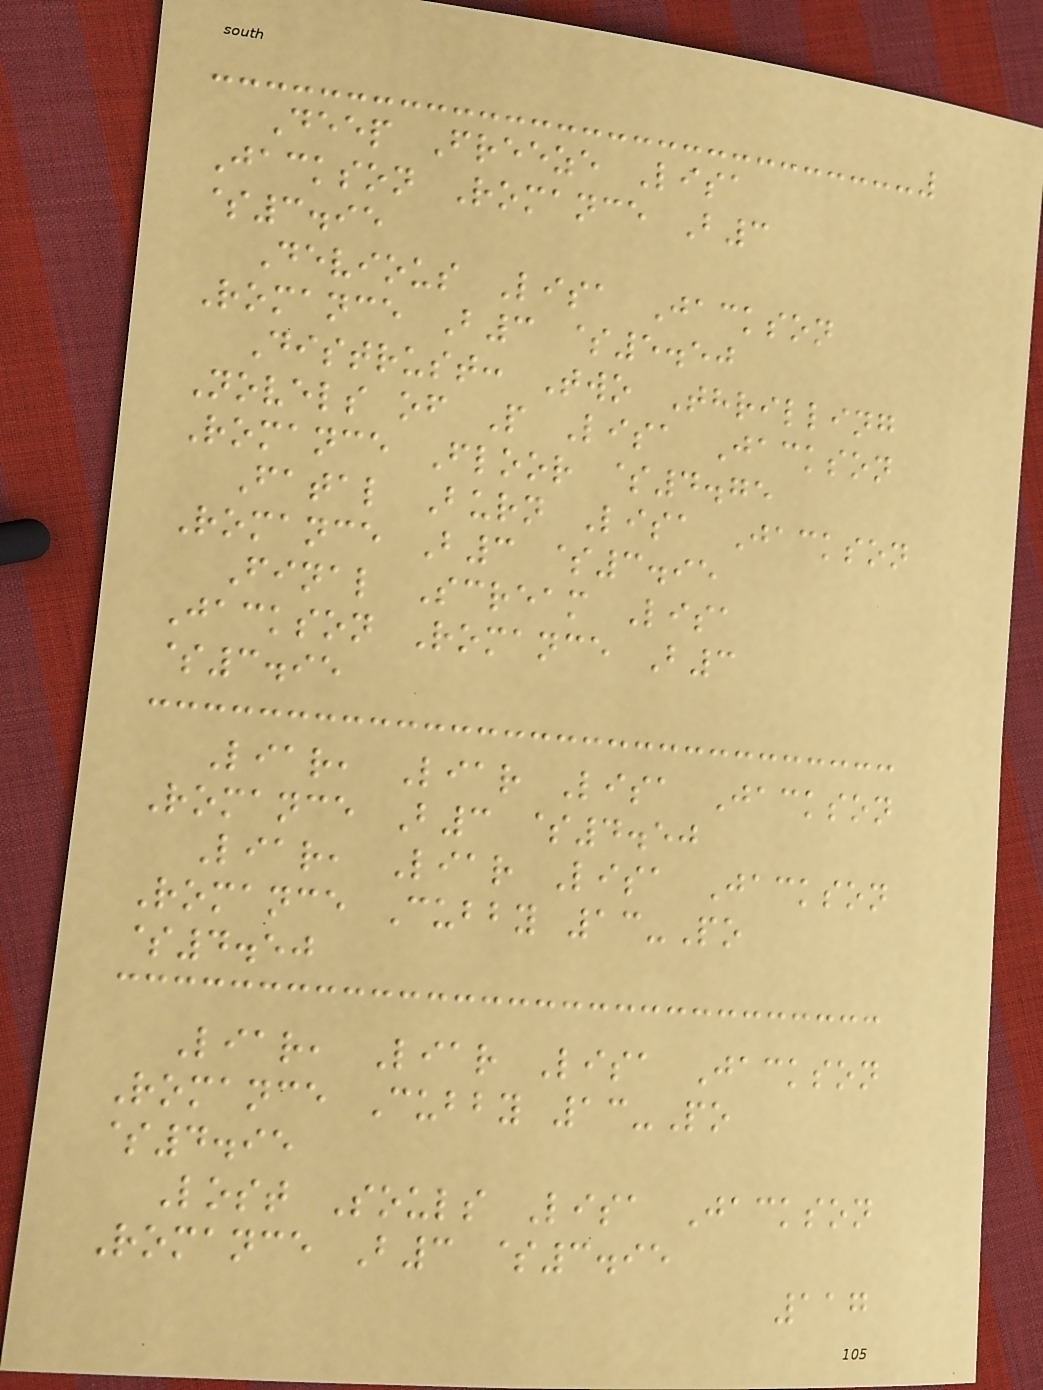Deep Freeze Lisa
Jackson Romance B3
$3.95
Devious Lisa Jackson
Romance B3 $5.50
Distrust: Two Thrilling
Novels of P Lisa Jackson
Romance Floor $4.75
Fatal Burn Lisa Jackson
Romance B3 $3.95
Final Scream Lisa
Jackson Romance B3
$3.95
Liar, Liar Lisa Jackson
Romance B3 $4.50
Liar, Liar Lisa Jackson
Romance Cubby 13-Po
$4.50
Liar, Liar Lisa Jackson
Romance Cubby 13-Po
$4.95
Lost Souls Lisa Jackson
Romance B3 $3.95
117
